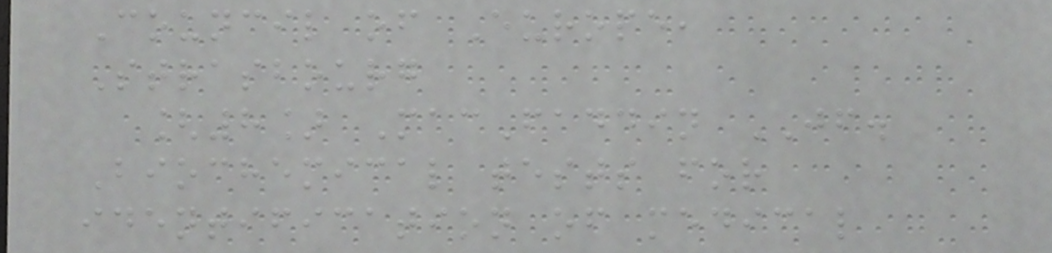Council of Europe,
Strasbourg
[8] MacFaddin JF.
Biochemical tests for
identification of medical
